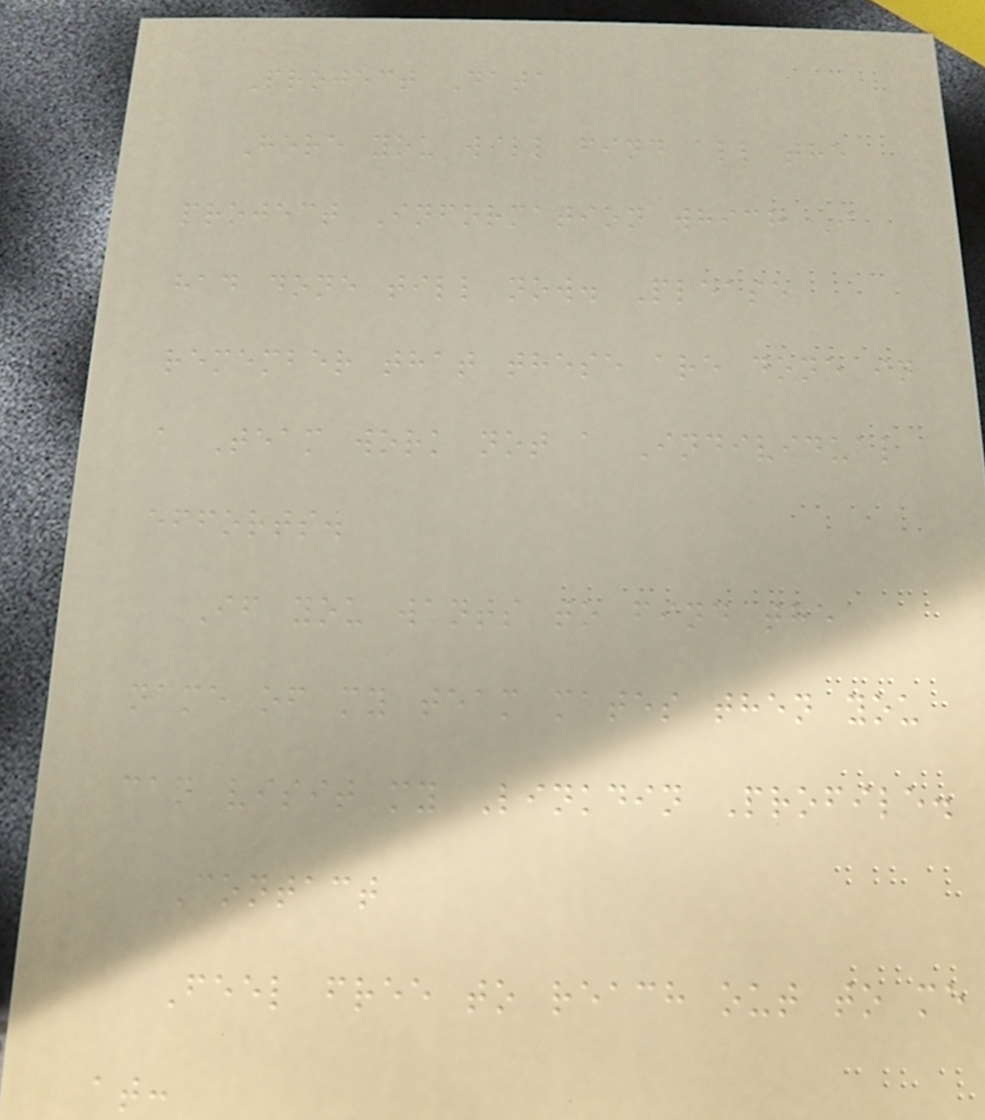Project Data
Here you will find all the
project Information which I
had done till now. Please
remember that these are done in
a Team work not a Individual
efforts.
If you wants to find the
name of my team mates then you
can visit my Linkdin Profile.
Contact
Feel free to reach out to me
at:
